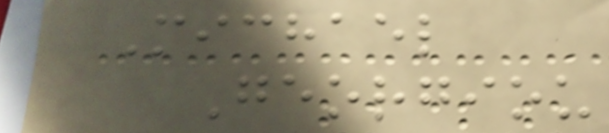Michael
Georgiou
